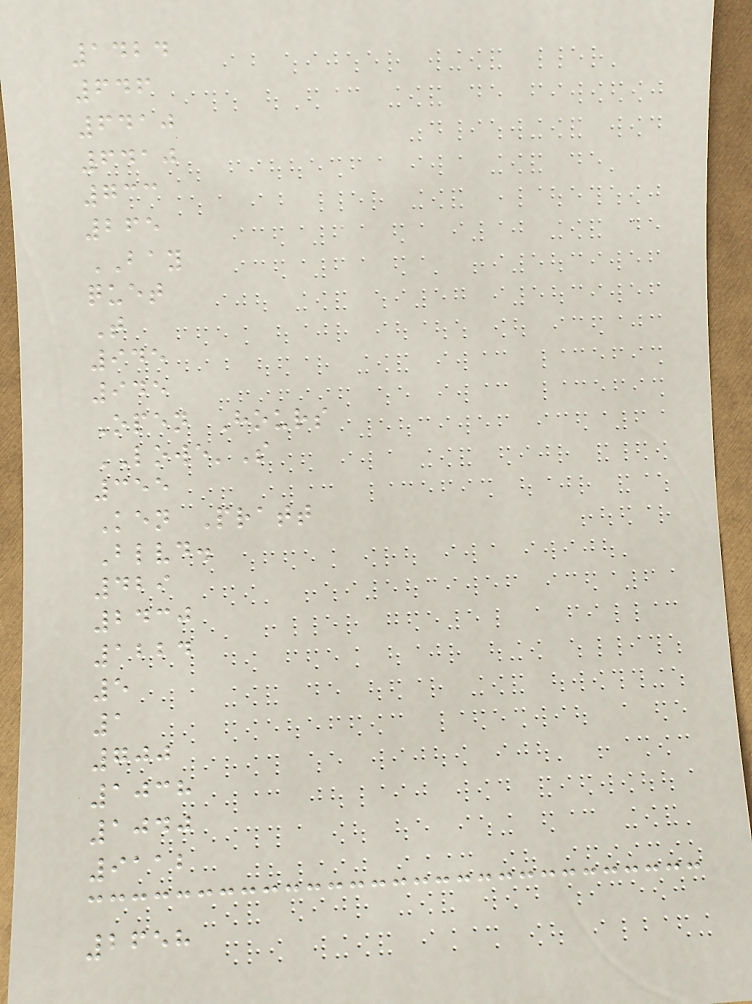1424
646
6410
6410
733
265
BAY
quet
T
945
945
Open Hours
LOWE'S
355
Ken Pratt
Blvd.
429
2430
1224
5
1
700
1038
1040
9112
2658
